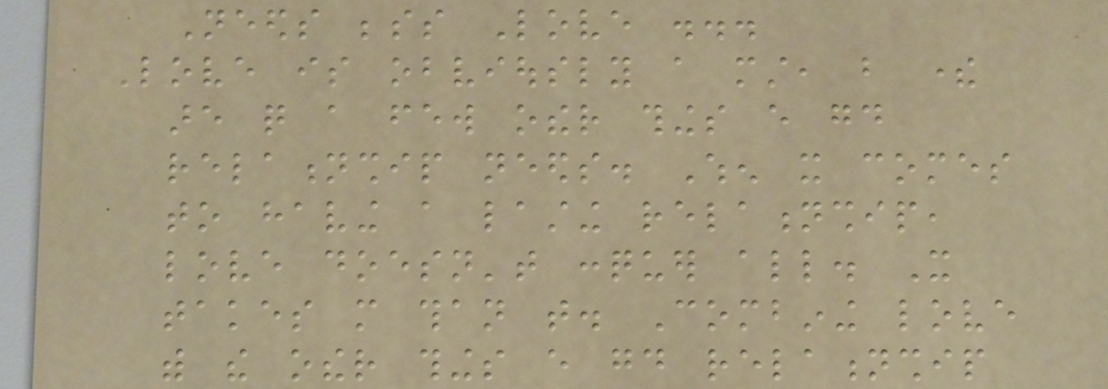Needs besides Love ...
Love is obviously a must, but there
are quite a few other things every good
relationship needs. When it comes
to having a lasting relationship,
love doesn't conquer all. It
takes more than that. Combining love
with the other things every good relationship
